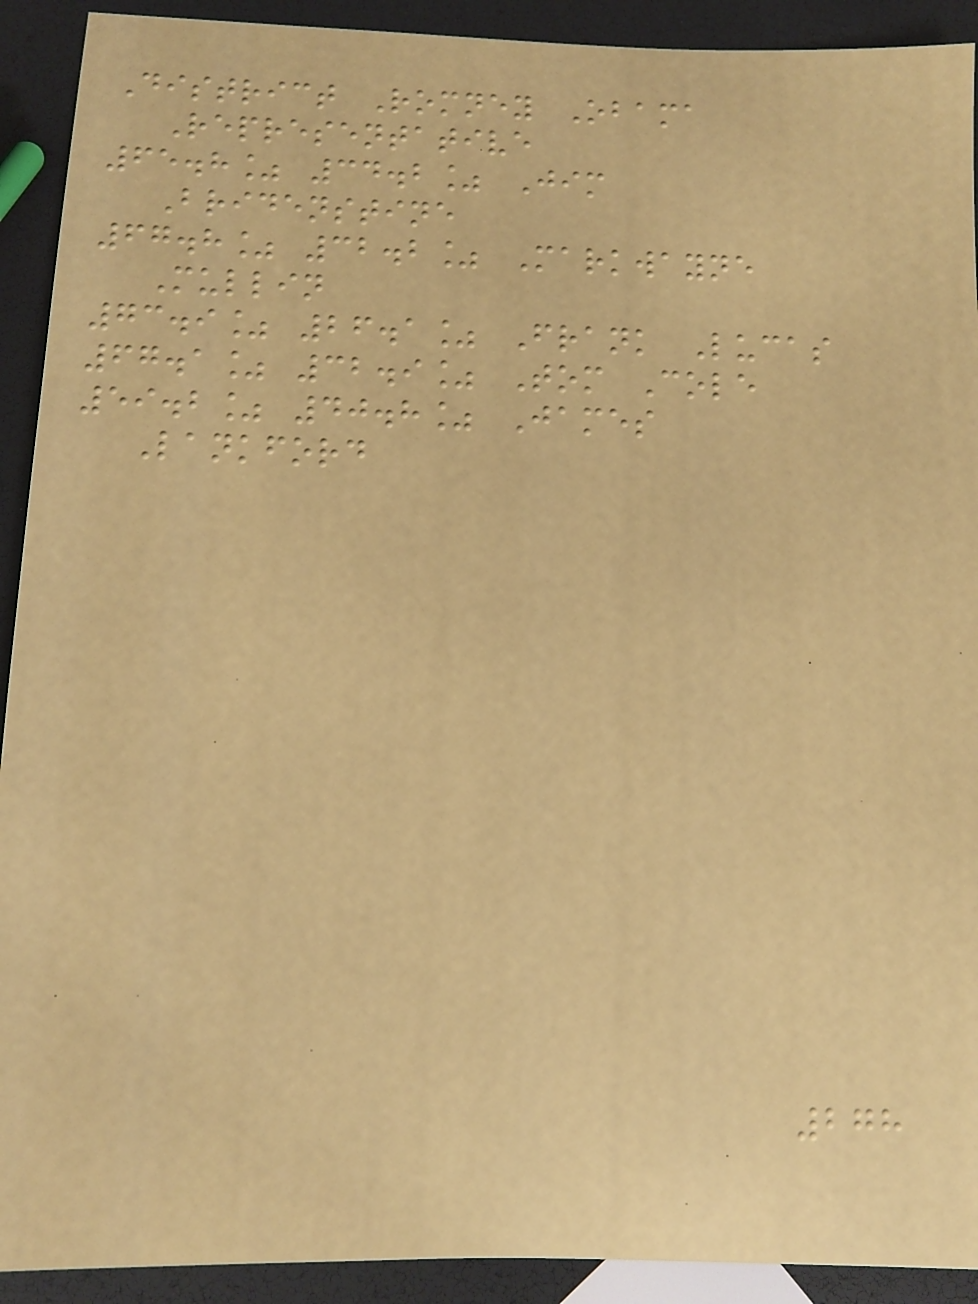District Romney Obama
Representative
65.8% 34.2% Jim
Bridenstine
67.8% 32.2% Markwayne
Mullin
73.9% 26.1% Frank Lucas
67.1% 32.9% Tom Cole
59.2% 40.8% James
Lankford
278
